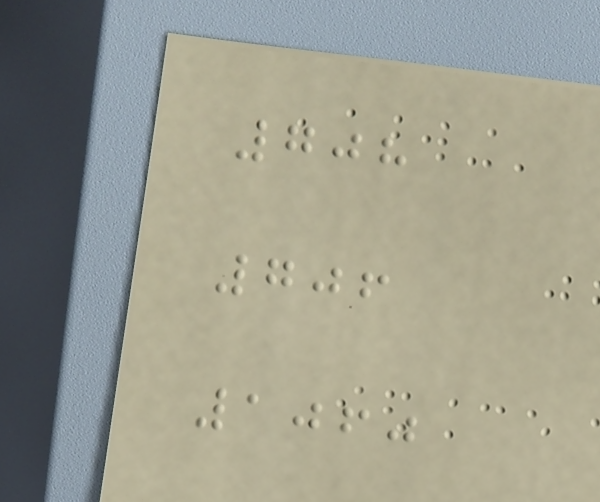708
706
1060
